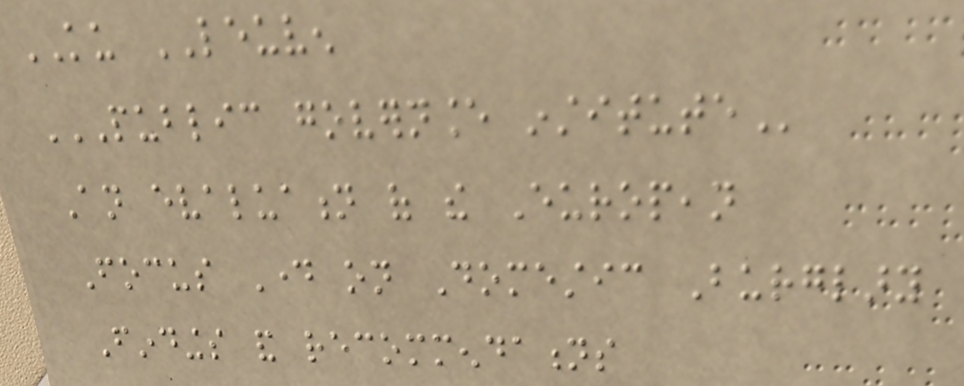KU LEUVEN
PUBLIC GOVERNANCE INSTITUTE
An evaluation of the European
Focus Day on Domestic Burglary
Findings and recommendations
